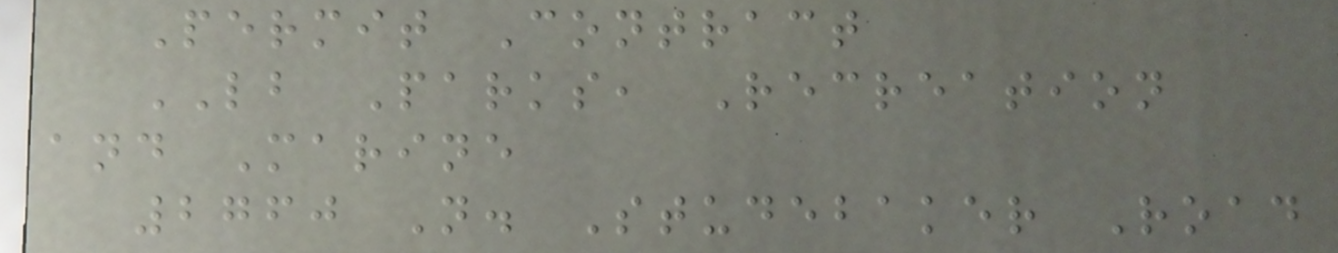Permit Contract
LB Parks, Recreation
and Marine
2760 N. Studebaker Road
